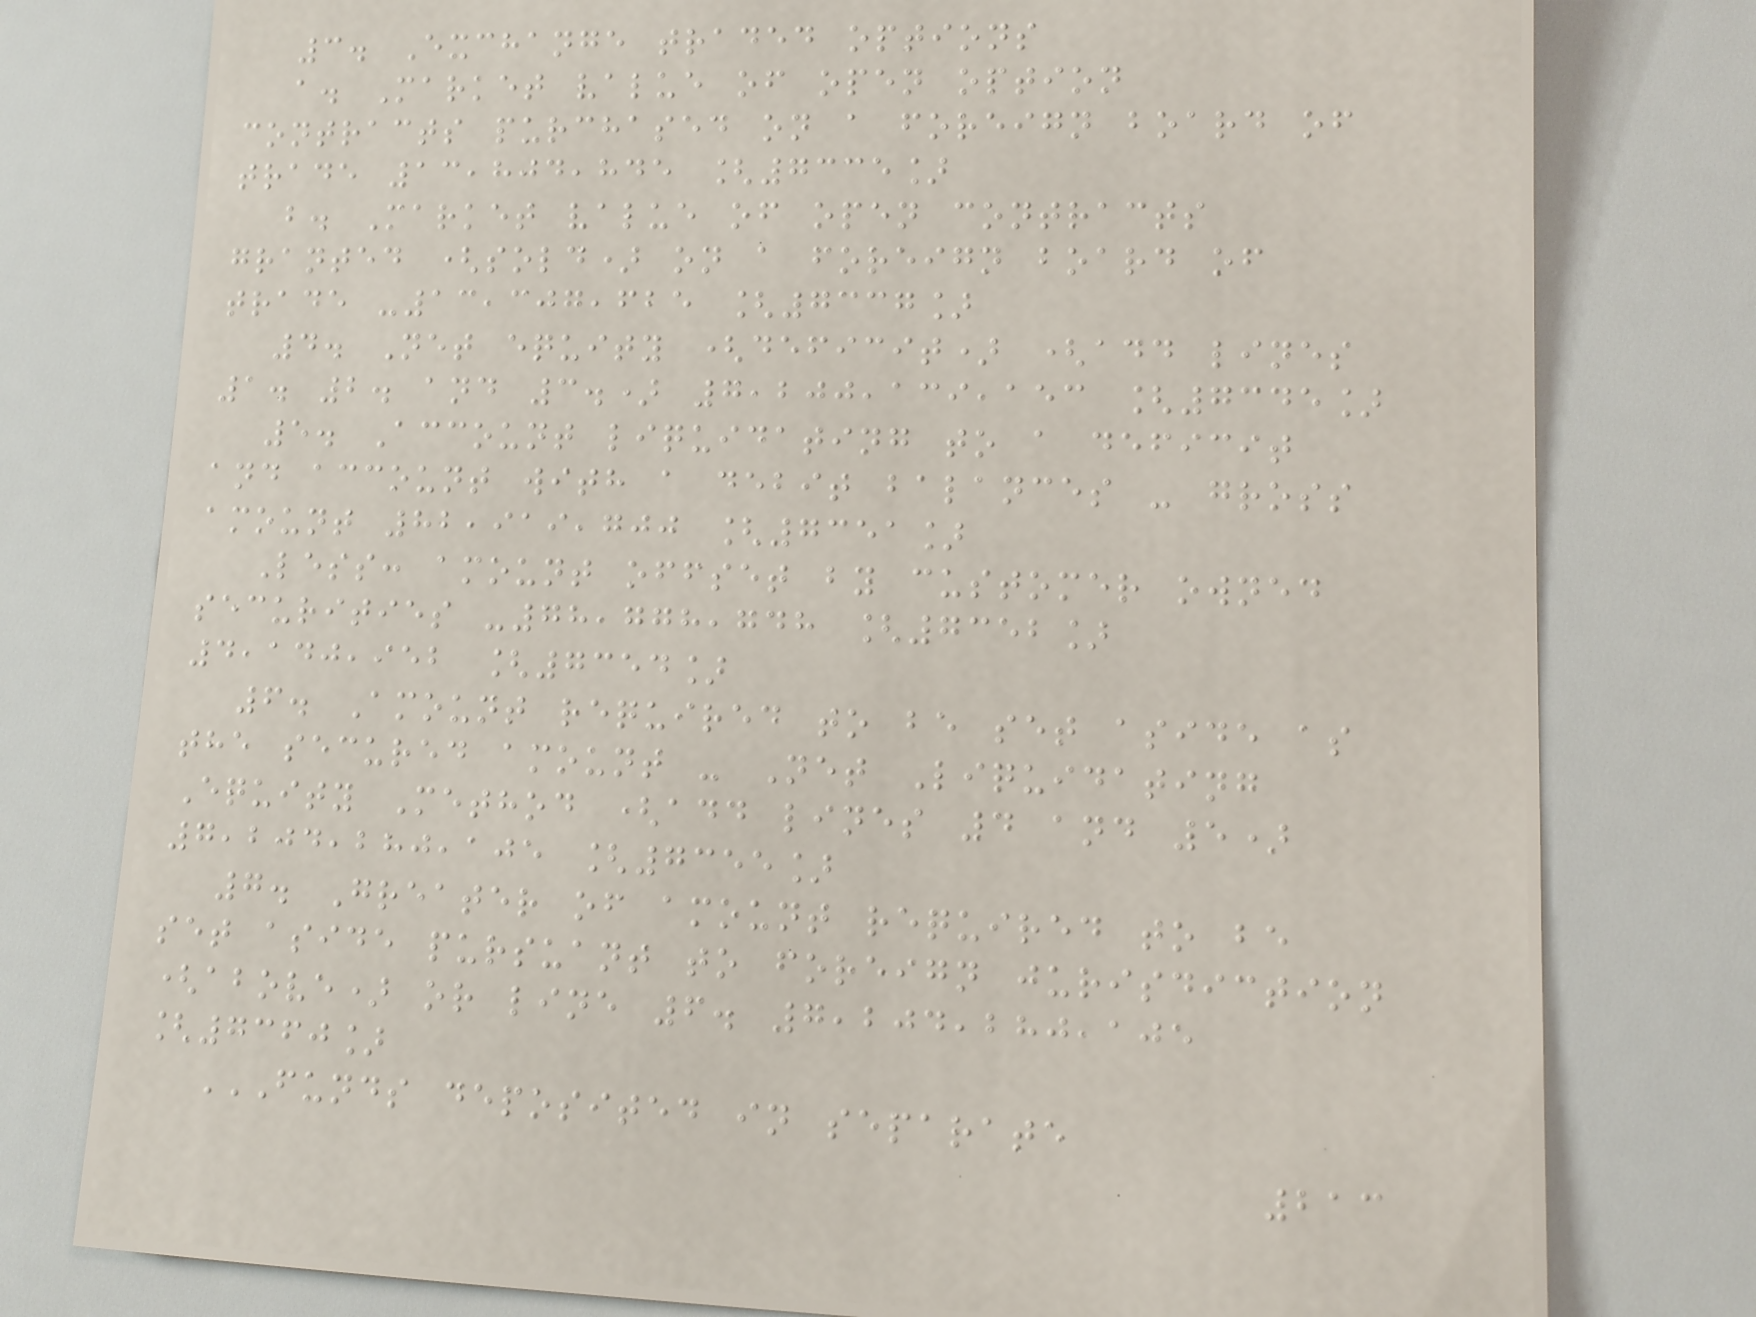3. Exchange traded options
a. Market value of open option
contracts purchased on a foreign board of
trade 13,804,845 [7335]
b. Market value of open contracts
granted (sold) on a foreign board of
trade -13,307,625 [7337]
4. Net equity (deficit) (add lines
1. 2. and 3.) 7,200,139,153 [7345]
5. Account liquidating to a deficit
and account with a debit balances - gross
amount 82,919,700 [7351]
Less: amount offset by customer owned
securities -78,778,748 [7352]
4,140,952 [7354]
6. Amount required to be set aside as
the secured amount - Net Liquidating
Equity Method (add lines 4 and 5)
7,204,280,105 [7355]
7. Greater of amount required to be
set aside pursuant to foreign jurisdiction
(above) or line 6. 7,204,280,105
[7360]
FUNDS DEPOSITED IN SEPARATE
213
